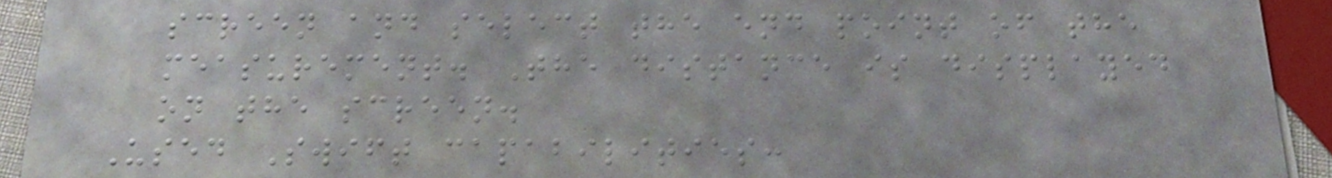screen and select the end point of the
measurement. The distance is displayed
on the screen.
Used Swift capabilities:
